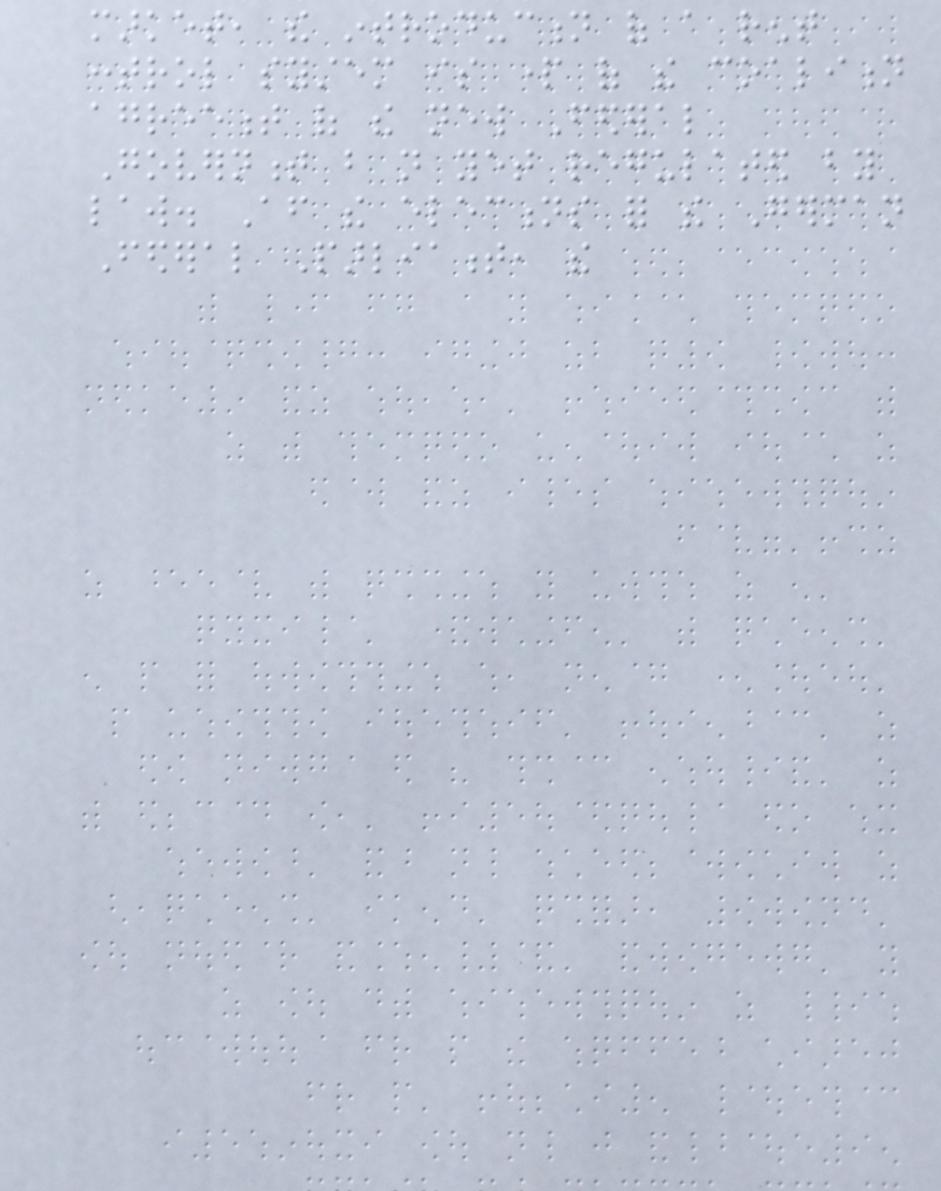market, the introduction of a rent
control system is part of the coalition
agreement of the new Federal
Government but not yet regulated by
law. After the elections for the German
Federal Parliament, the
